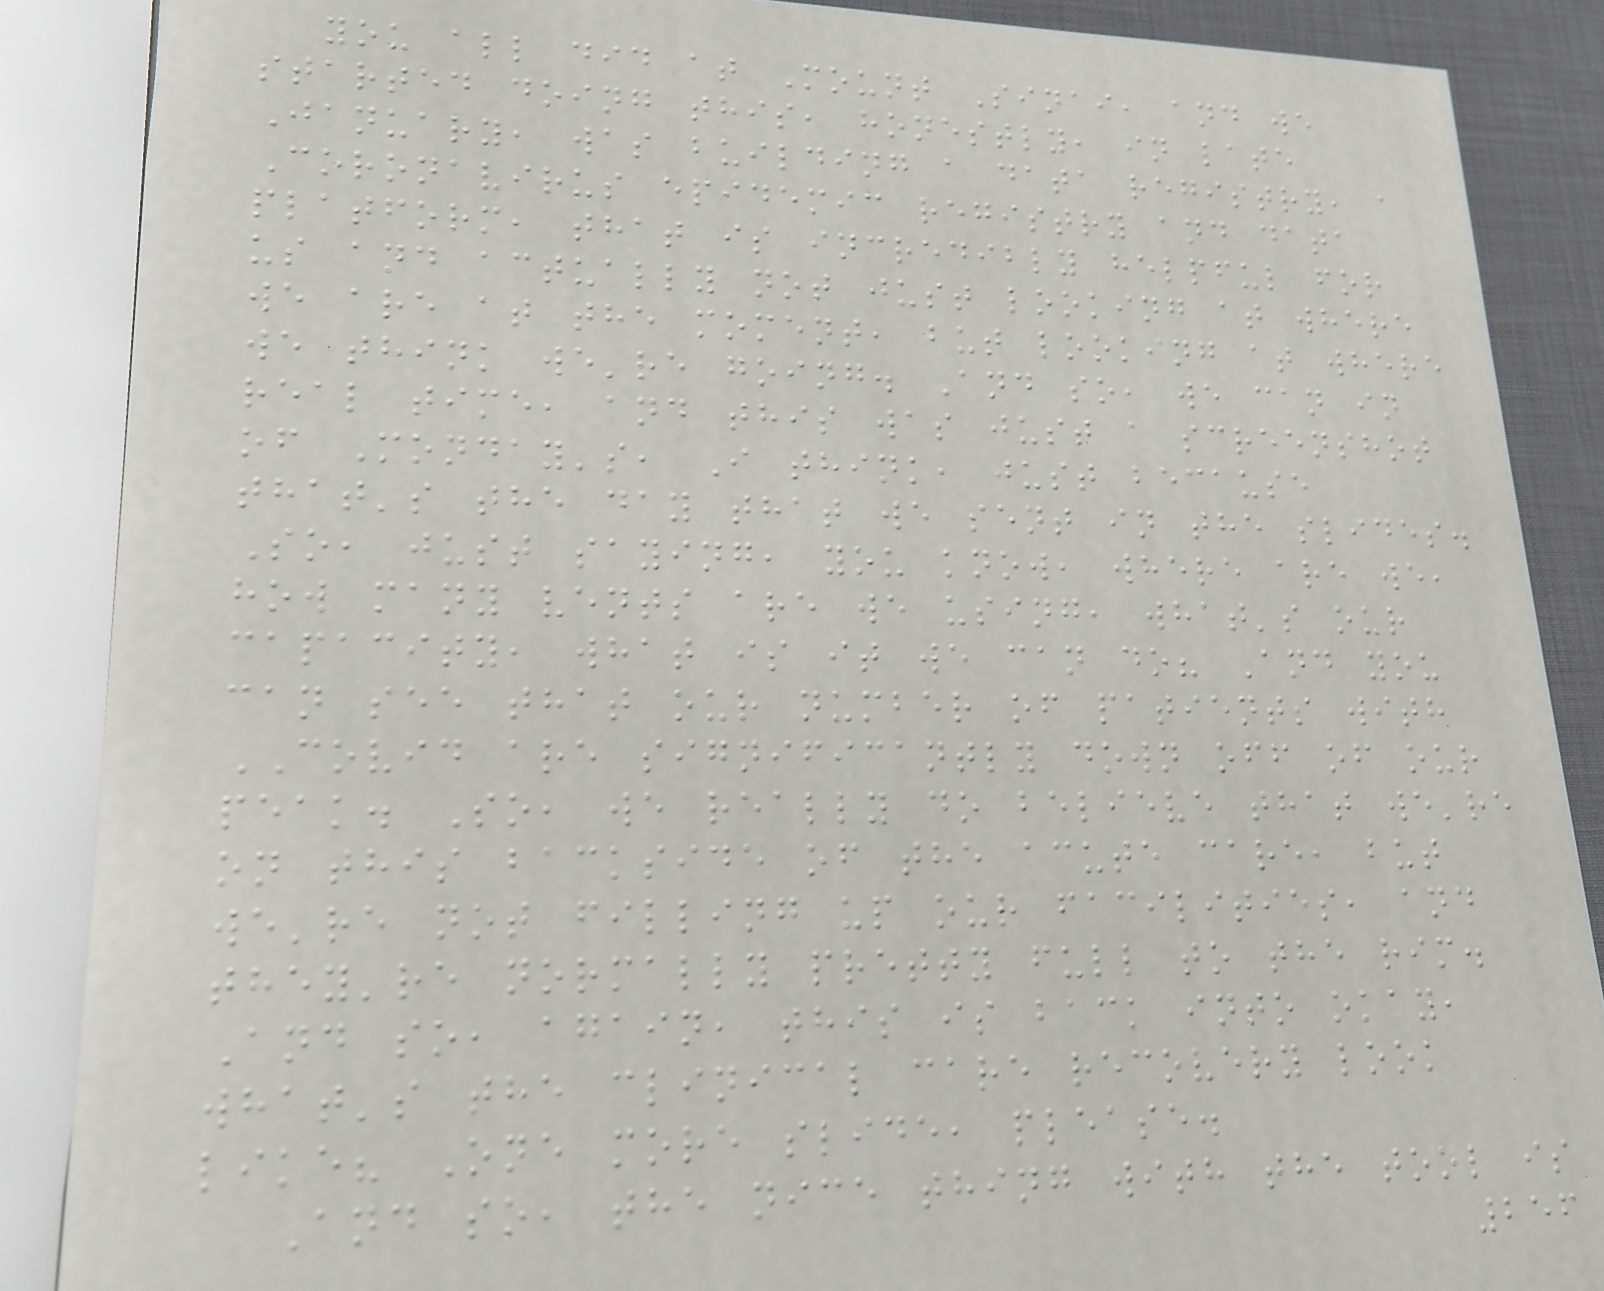you all did at Mount Sinai, and we
started doing this, honestly, in late
January, was building a data registry, a
Coronavirus epidemic registry and data
platform, that is incredibly helpful for
us and actually not just looking at where
we are at the moment, but looking at where
we think we're going. And so, we can in
real time, and this was just a screenshot
of Monday's, I think, just because
that's the day that we sent in the slides.
So, just saying, you know, where are we,
how many vents are we using, what's our
capacity, what is it we can do? And you
can see that our number of patients with
COVID are significantly down off of our
peak. So, we really do believe that we're
on this backside of the acute care, but
we're not filling up our facilities, and
they're normally pretty full to the rim.
And so, again, this is back into okay,
what's the clinical care recovery look
like? One more slide, please.
And so, the nice thing with the tool is
256
